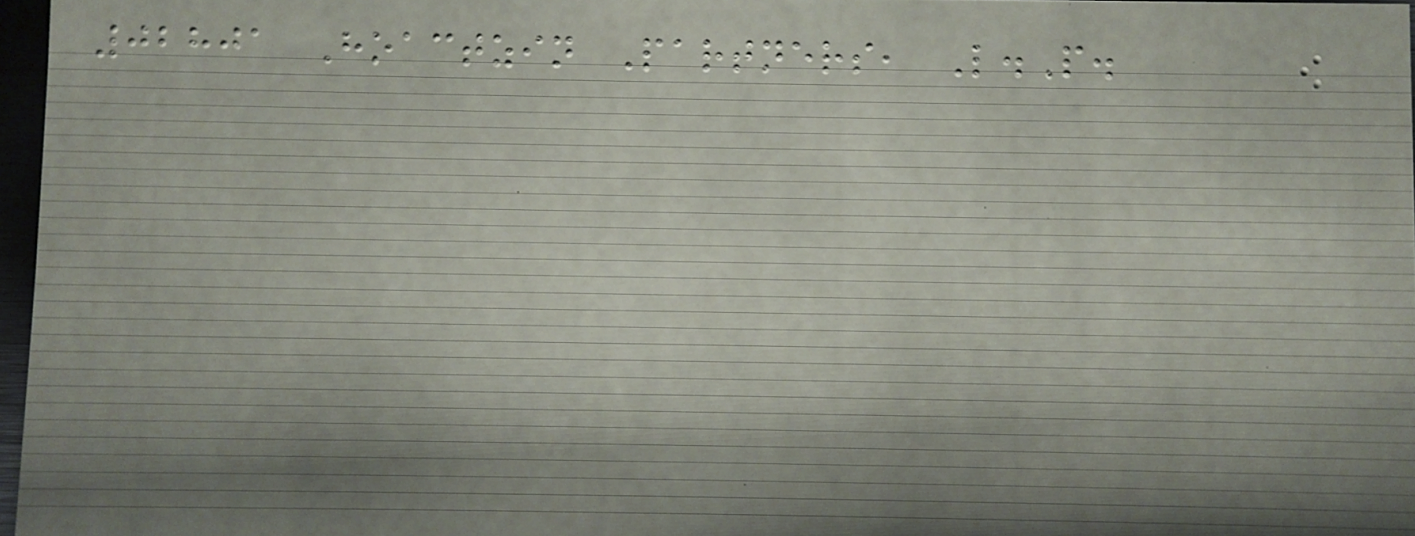02801 Hoactzin Partners, L.P.
